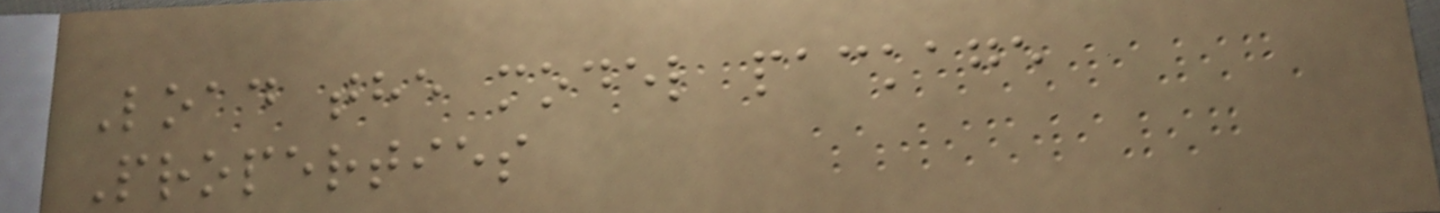Load the model package
Properties
